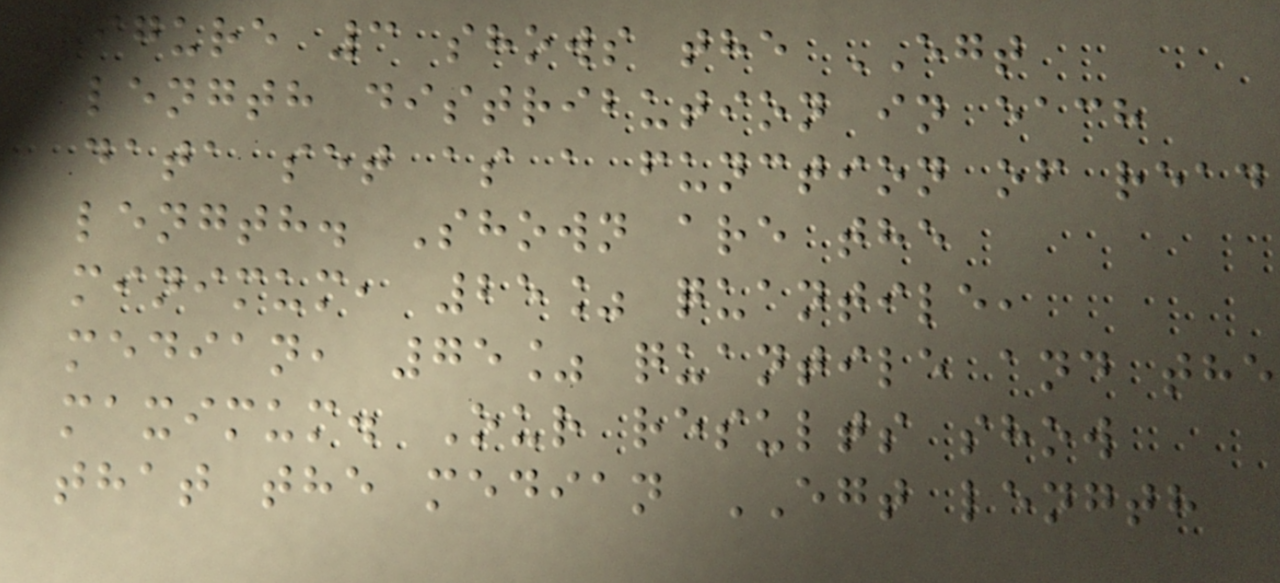Figure 3 shows the EGT
length distribution in each
data set as a function of read
length. Shown are the
minimum, 25% quantile,
median, 75% quantile and the
maximum. Our results show
that the median EGT length
